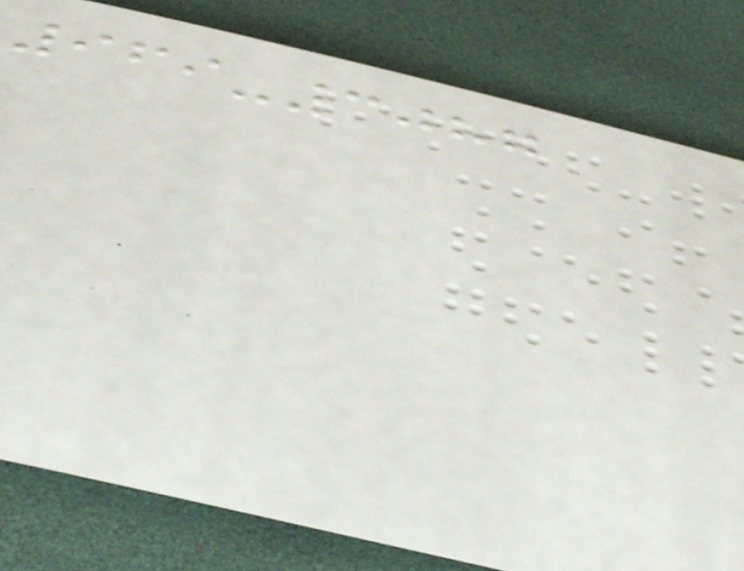969-3087
